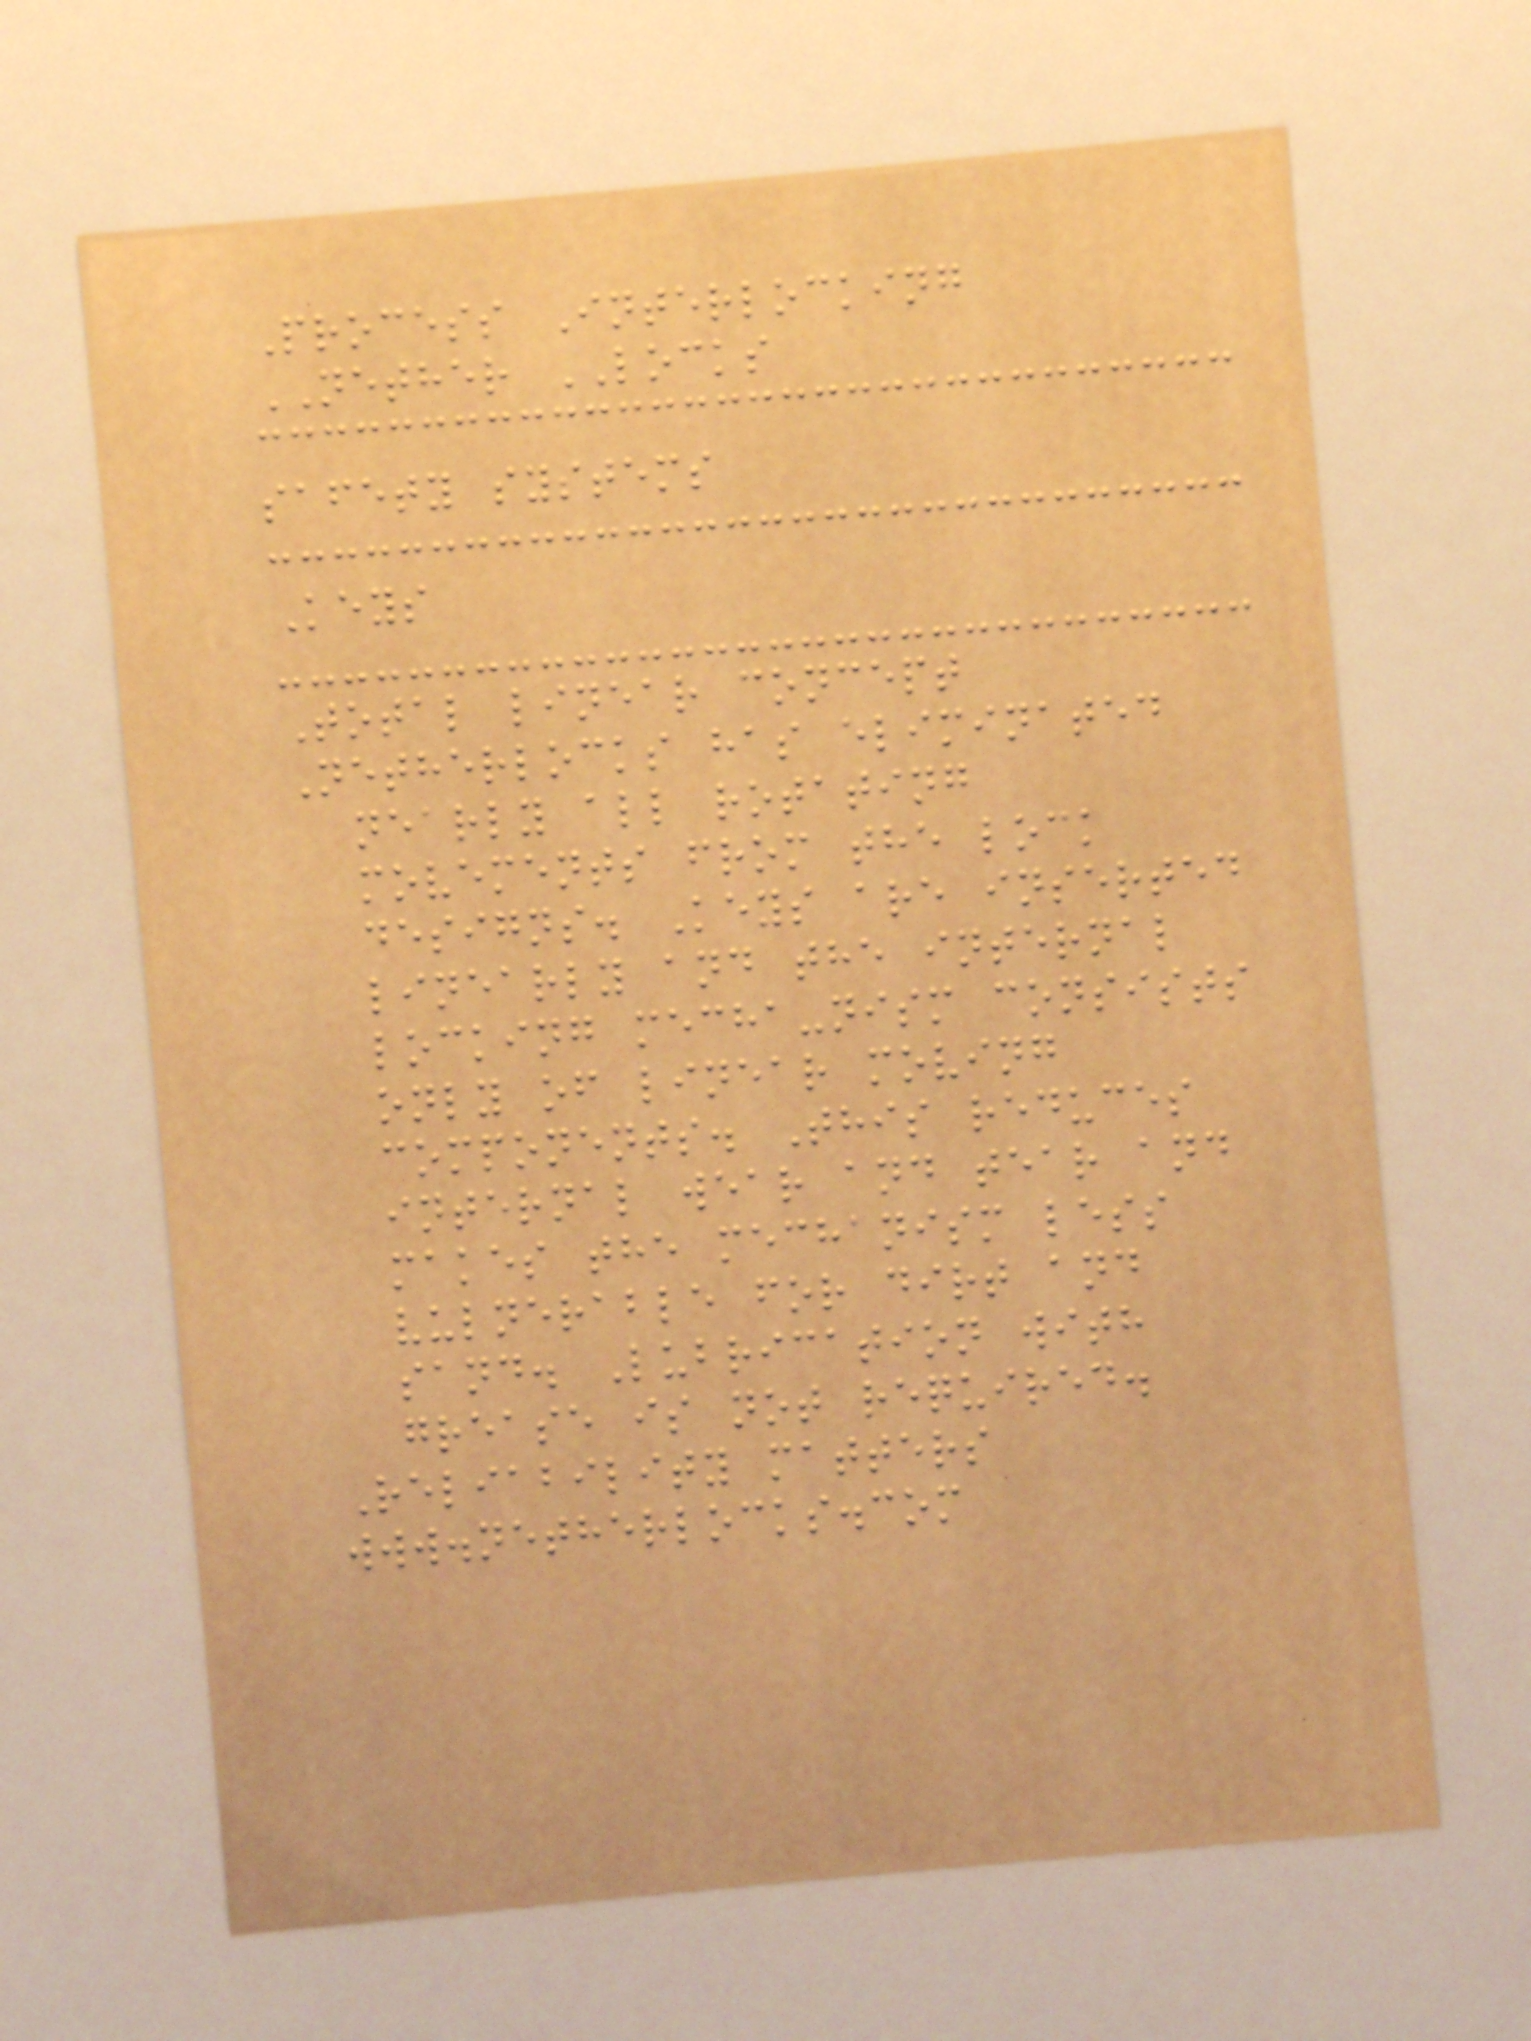Process Interlocking
NETHER LOCKS
safety systems
Keys
Total linear concept
Netherlocks has eliminated
nearly all rotating
movements from the lock
designs. Keys are inserted
linearly and the internal
locking mecha-nism consists
only of linear moving
components. This reduces
internal wear and tear and
makes the mechanism less
vulnerable for dirt and
sand. Lubrication with
grease is not required.
Reliability matters
www.netherlocks.com
